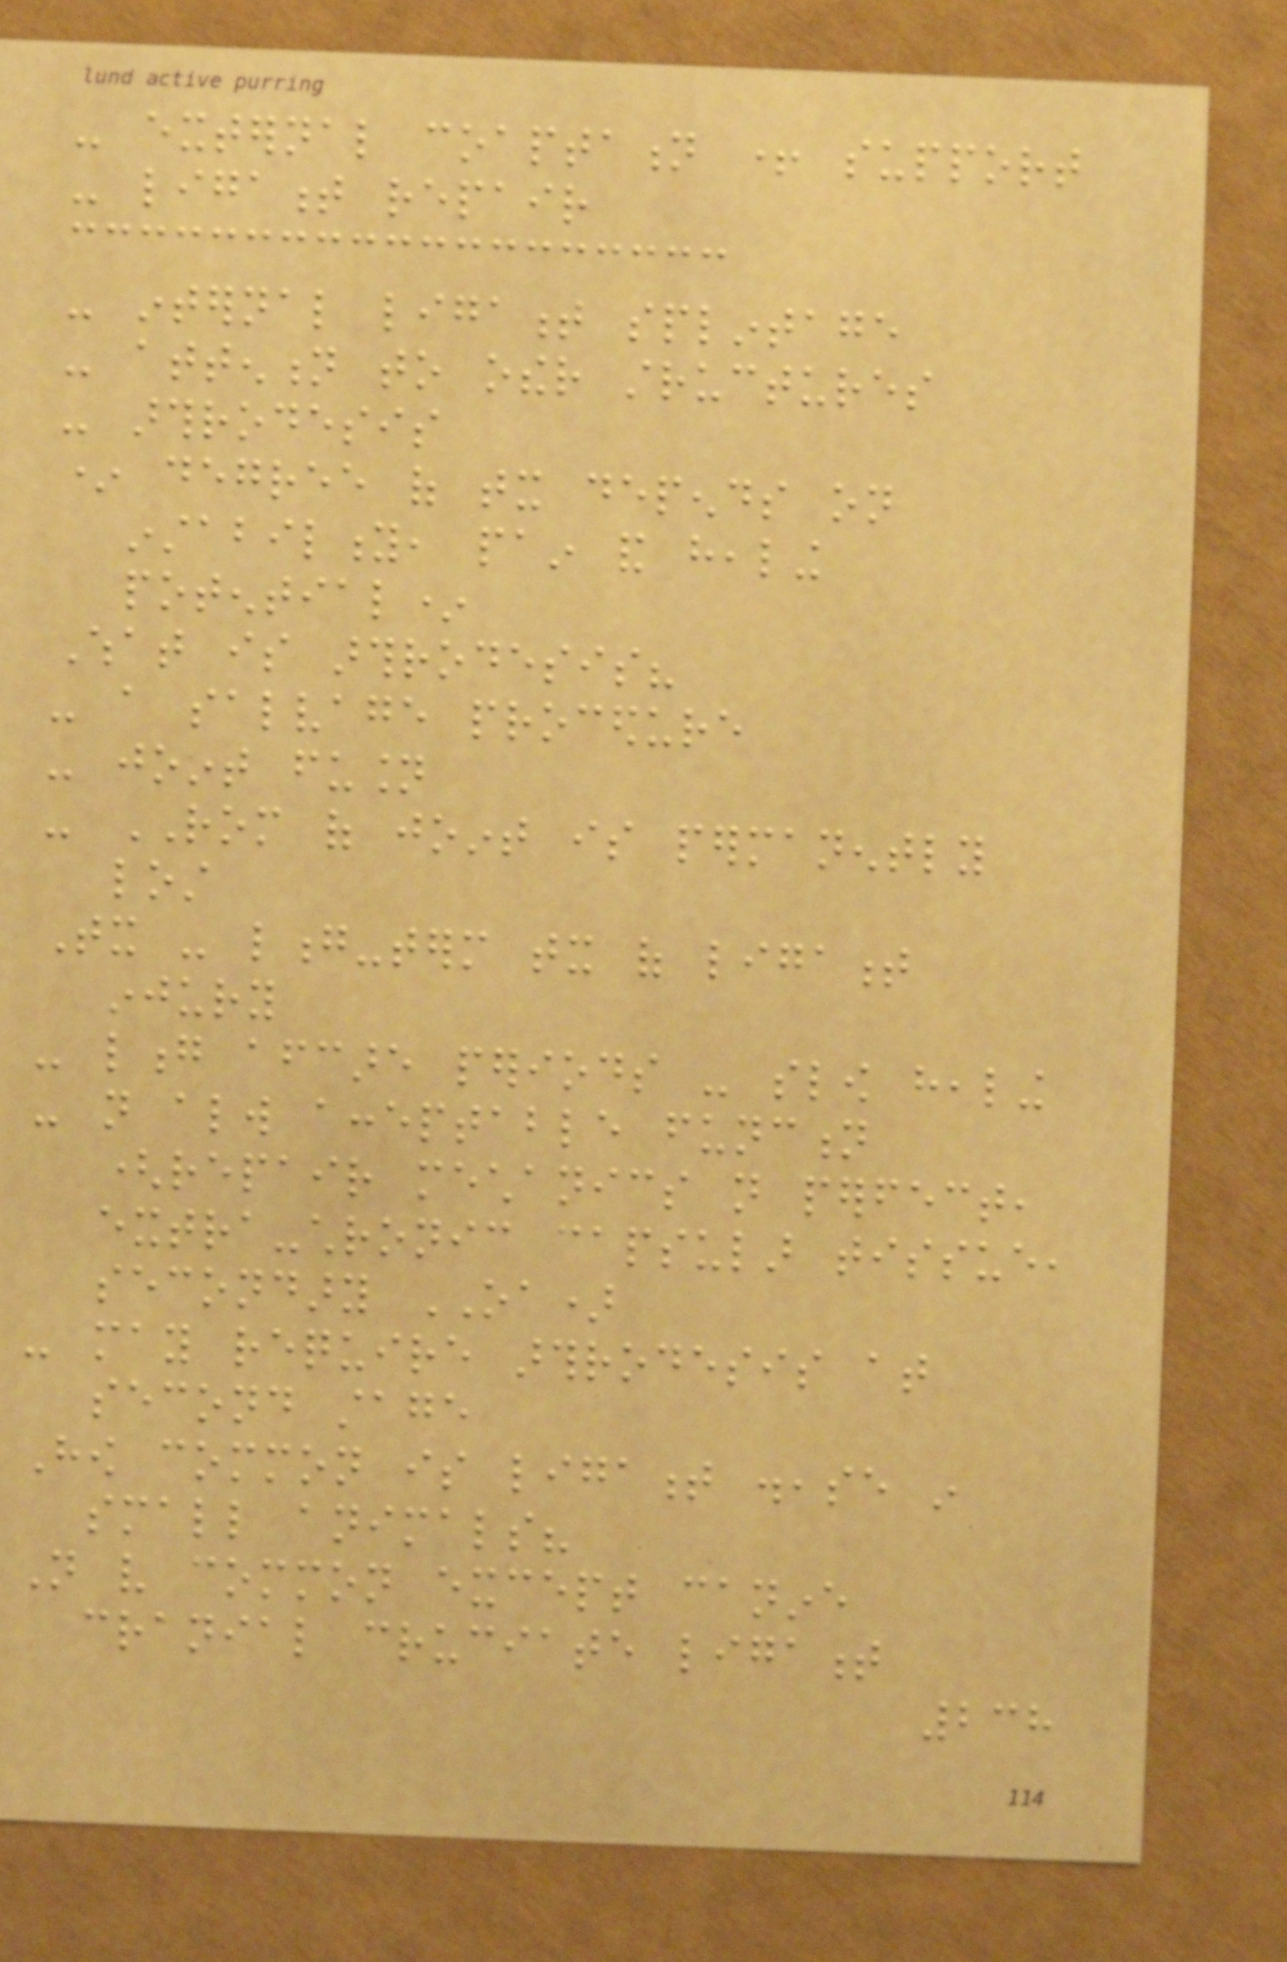- external coaptation + support
- ligament repair
- internal ligament splintage
- attention to other structures
- arthrodesis
* degree of tx depends on
instability, pain and healing
potential*
What is arthrodesis?
- a salvage procedure
- joint fusion
- ROM of joint is permanently
lost
Tx - long-term tx of ligament
injury
- long aftercare periods - slow healing
- not always acceptable function
(repair mechanics not perfect,
extra-chronic capsular tissue,
secondary OA)
- may require arthrodesis at
second stage
How common is ligament disease in
small animals?
Not very common except canine
cranial cruciate ligament
238
